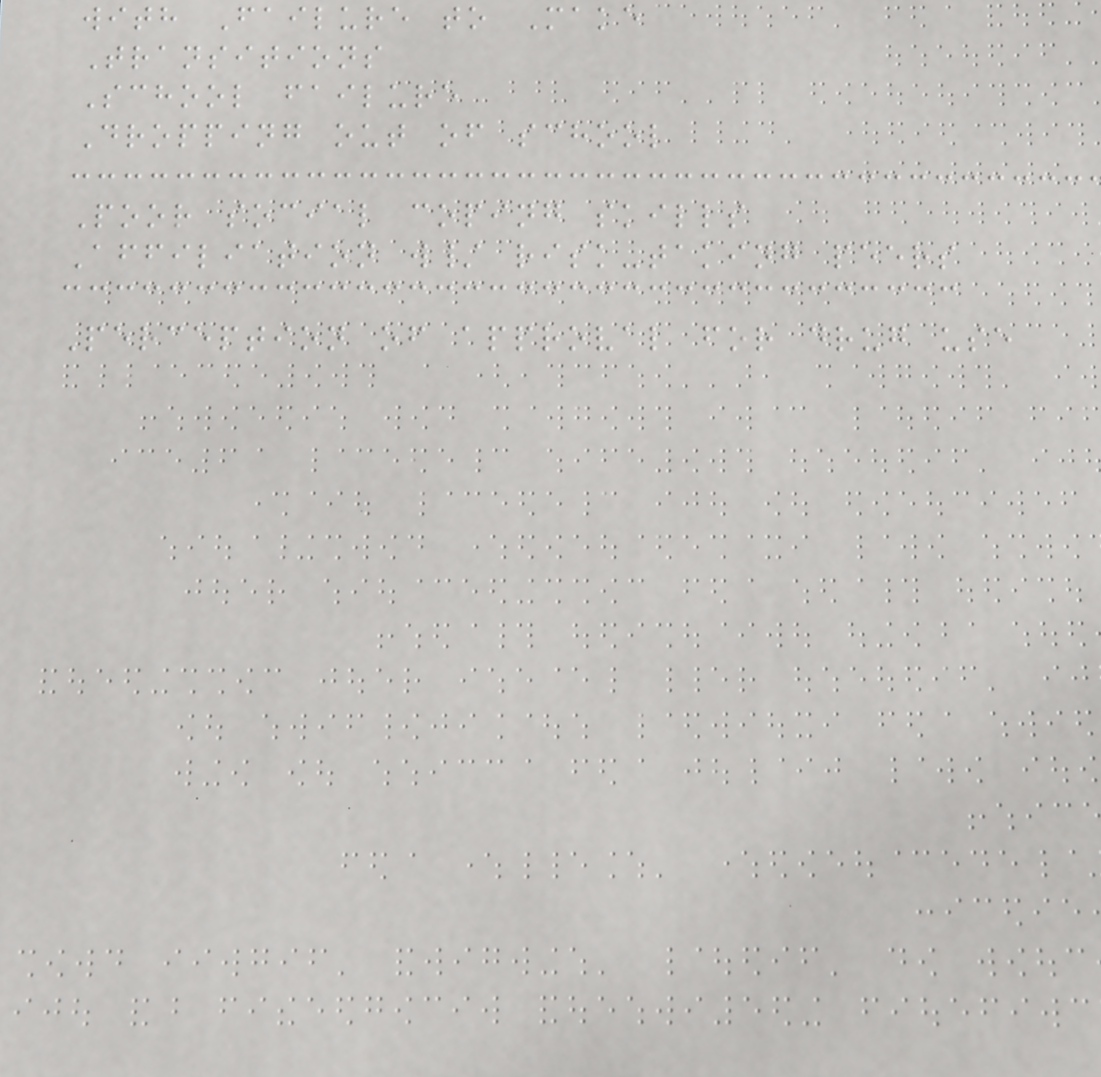with Failure to Make
Transitions
School failure
Dropping out of school
Poor social coping skills
Affiliation w/ risk-taking peers
Perception of approval for drug use
